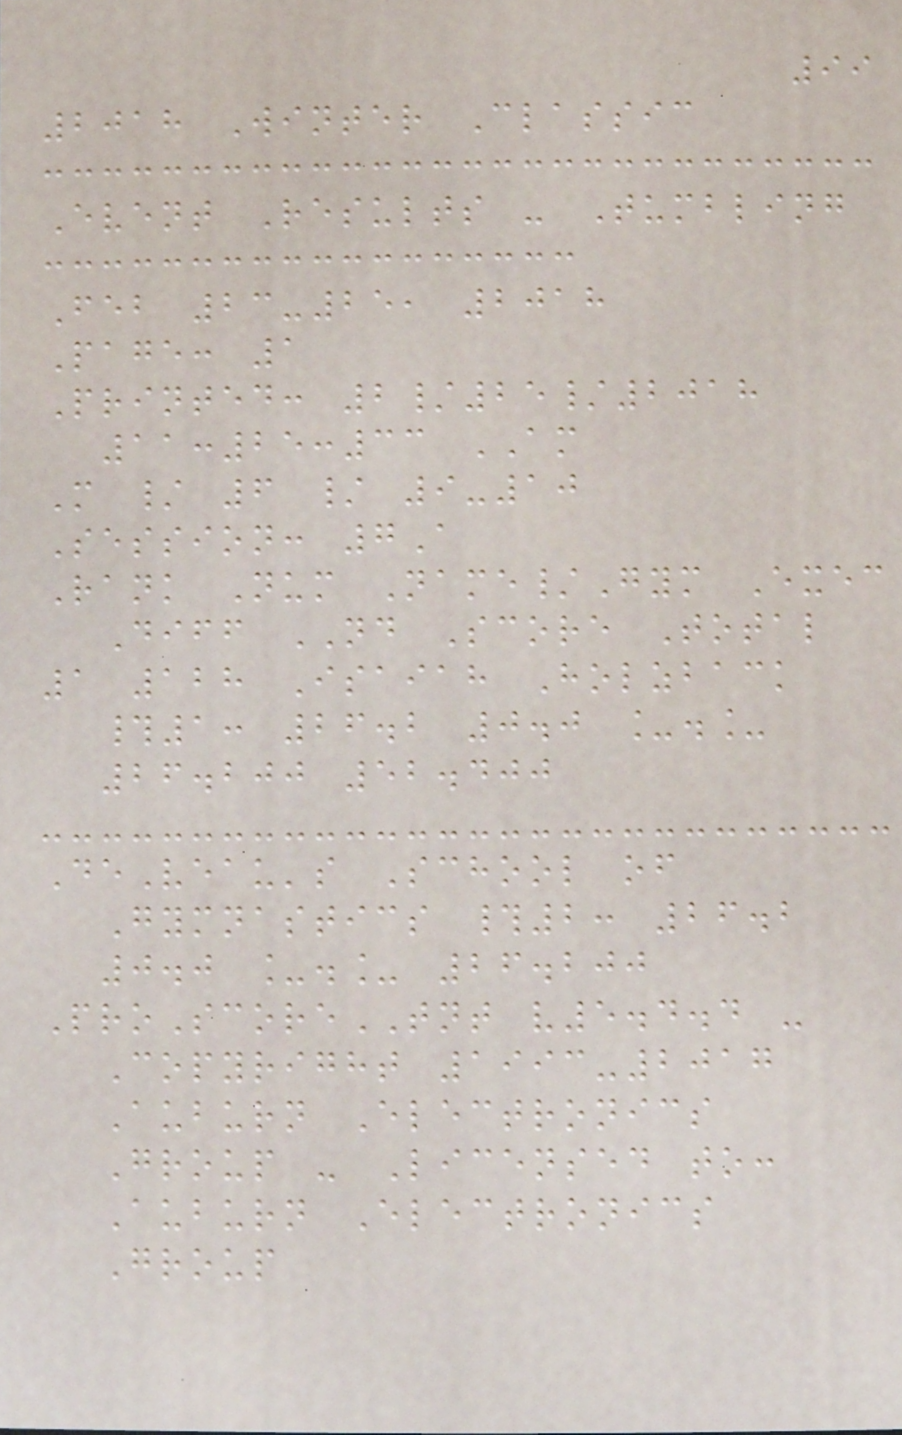99
2018 Winter Classic
Event Results - Tumbling
Feb 23-25, 2018
Page: 1
Printed: 2/25/2018
11:25:33 AM
M / 6 / 9-10
Session: 7A
Rank Num Name/Gym Exec
Diff ND Score Total
1 128 Isaiah Holzback
#1: 26.2 0.0 _._
26.200 52.400
DeVeau's School of
Gymnastics #2: 26.2
0.0 _._ 26.200
ProScoreTNT v5.4.4 -
Copyright 1993-2017
Auburn Electronics
Group - Licensed to:
Auburn Electronics
Group
